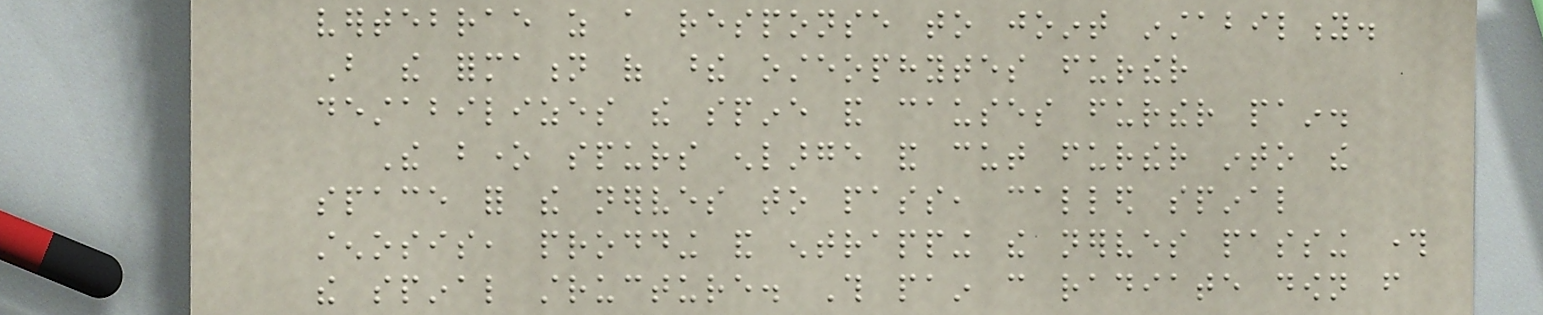vertebrae as a response to joint instability.
But the formation of these osteophytes further
destabilizes the spine and causes further pain.
The bone spurs enlarge and cut further into the
space for the nerves to pass, called spinal
stenosis, prodding and entrapping the nerves passing through
the spinal structure. This pain can radiate down from
